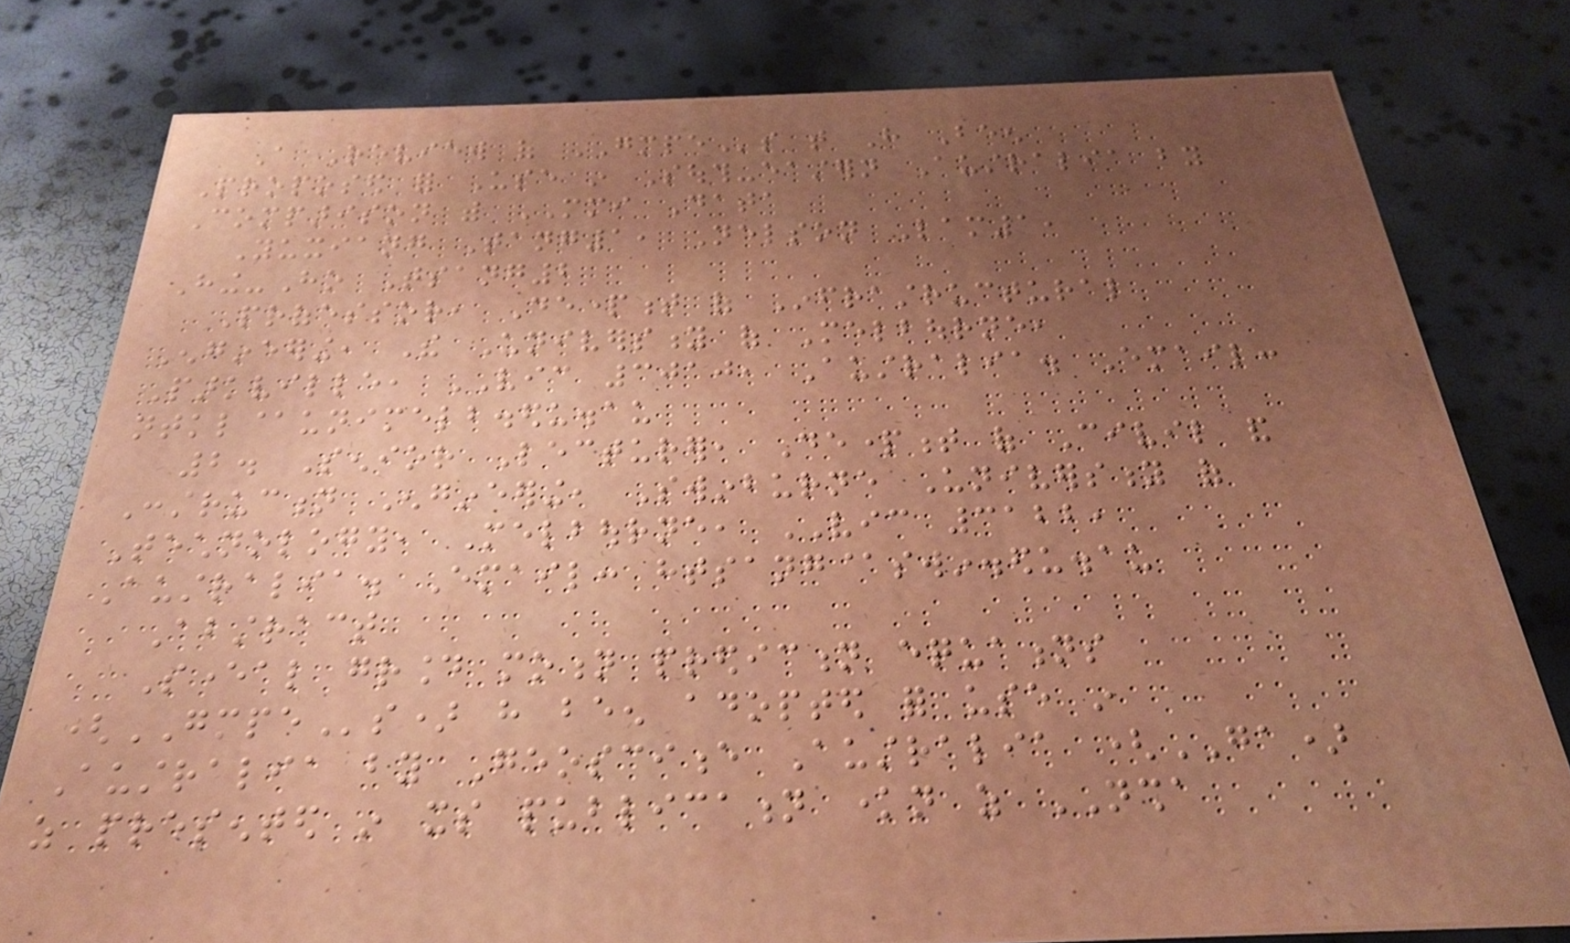A Review of GMPEs that Have Been
Proposed for Use in South-eastern Australia by
Comparison with MMI Data
Yuxiang Tang1, Nelson Lam1,
Hing-Ho Tsang2
Professor, Department of Infrastructural
Engineering, The University of Melbourne,
Parkville, VIC 3010, Australia. Email:
ntkl@unimelb.edu.au
2. Senior Lecturer, Department of Civil and
Construction Engineering, Swinburne University of
Technology, Melbourne, VIC 3122,
Australia. Email: htsang@swin.edu.au
Abstract
Several ground motion prediction equations
(GMPEs) have been adopted for use in
Australia by Geoscience Australia (GA)
as presented in its publication known as NSHA
